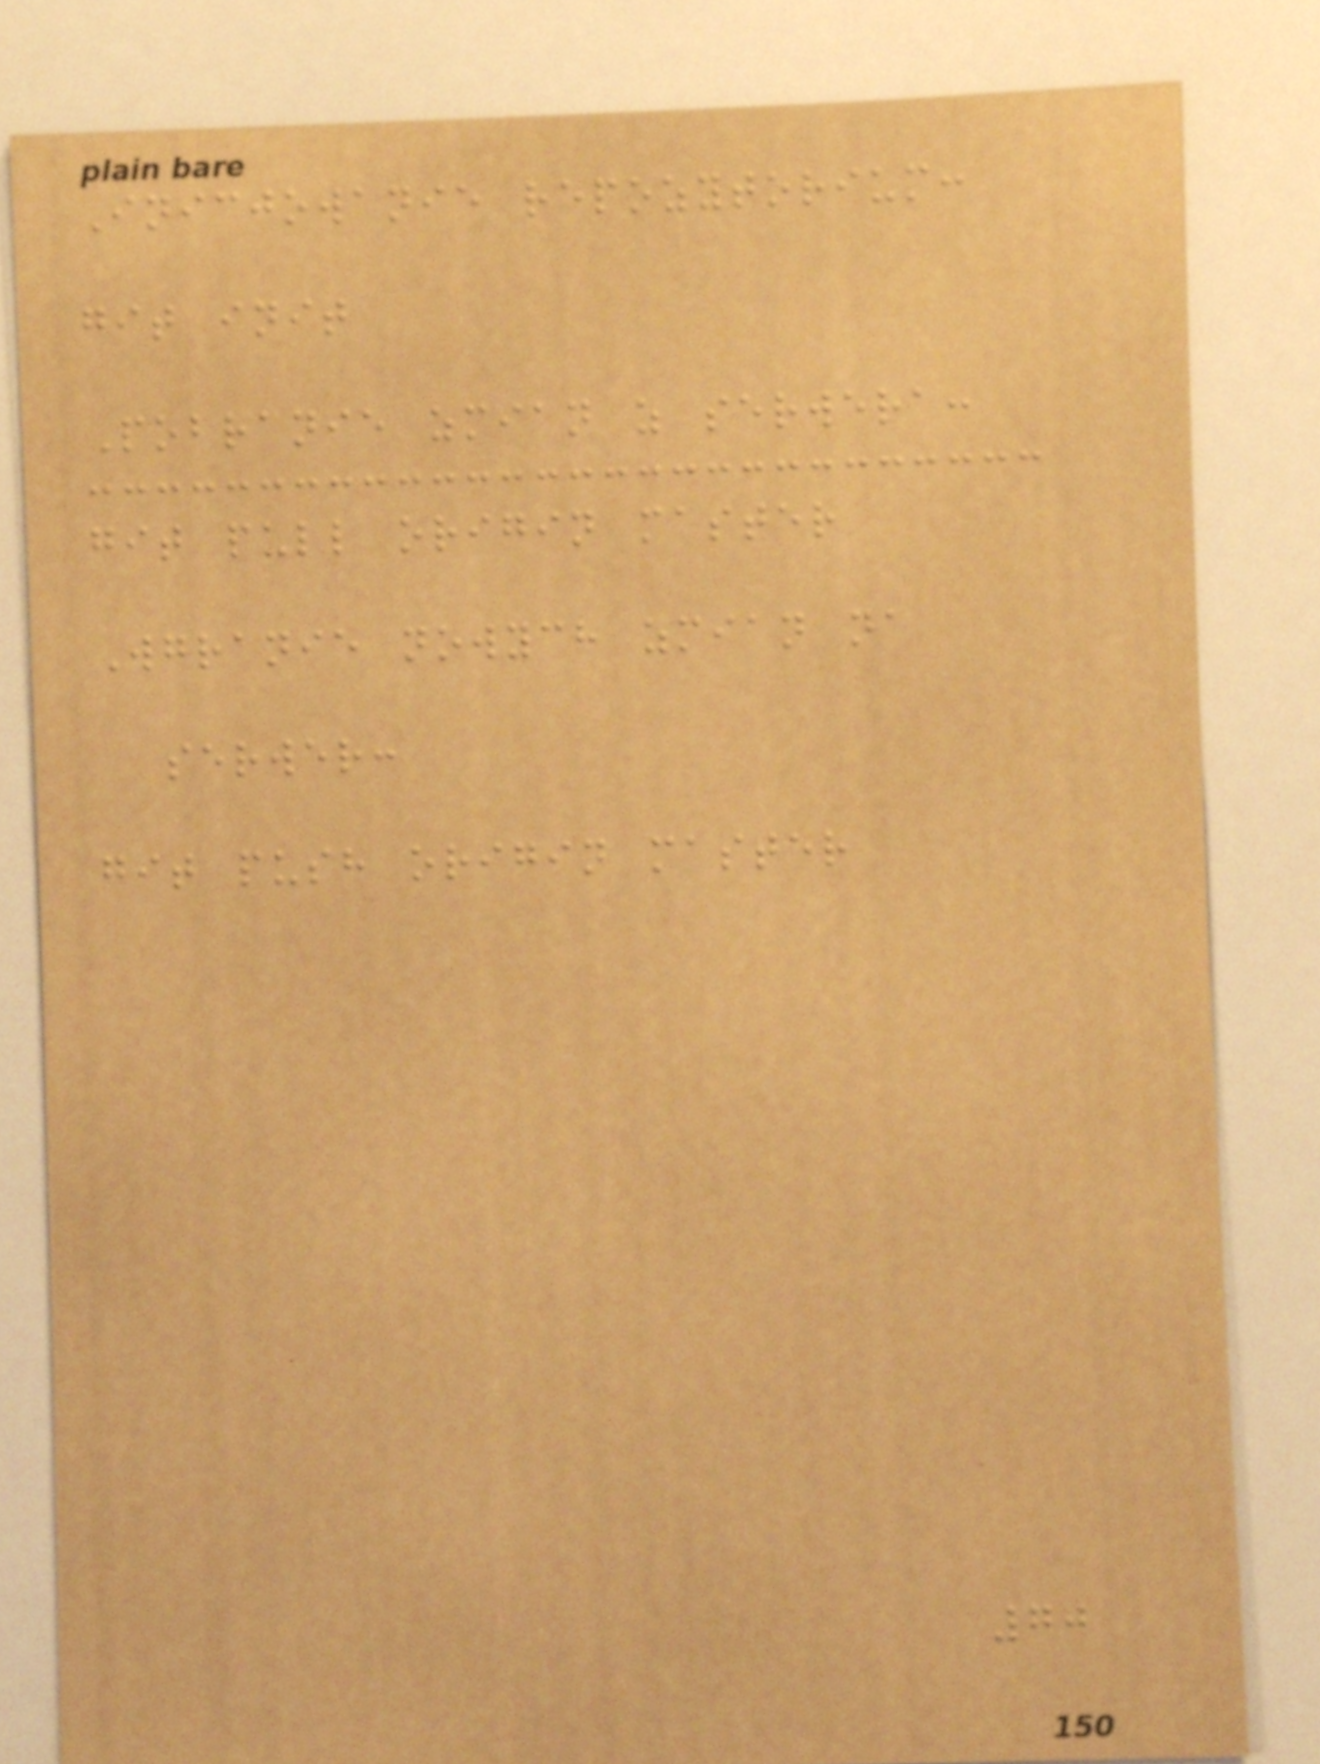Inicjowanie repozytorium:
git init
Pobranie zmian z serwera:
git pull origin master
Wgranie nowych zmian na
serwer:
git push origin master
70
